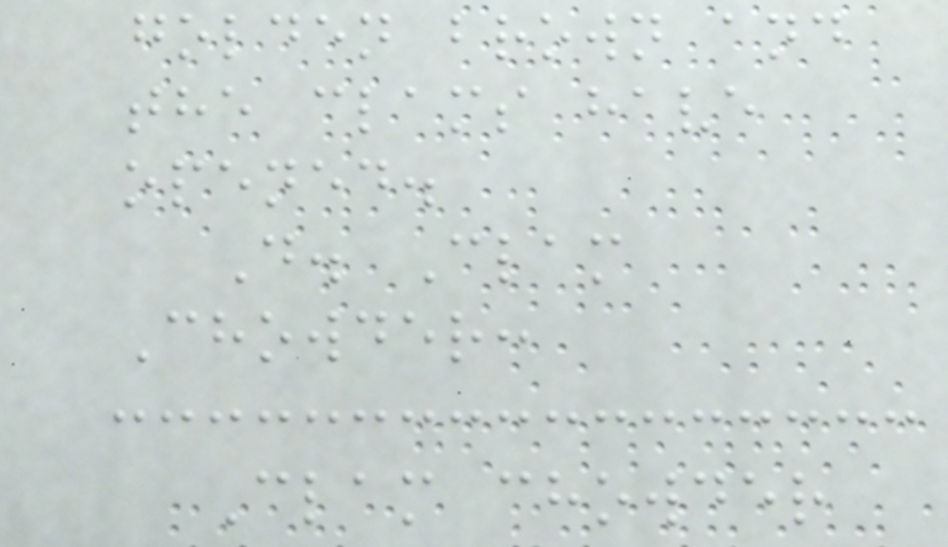golden brown and
the clams have
opened.
D. Clam
Chowder:
Clam chowder
